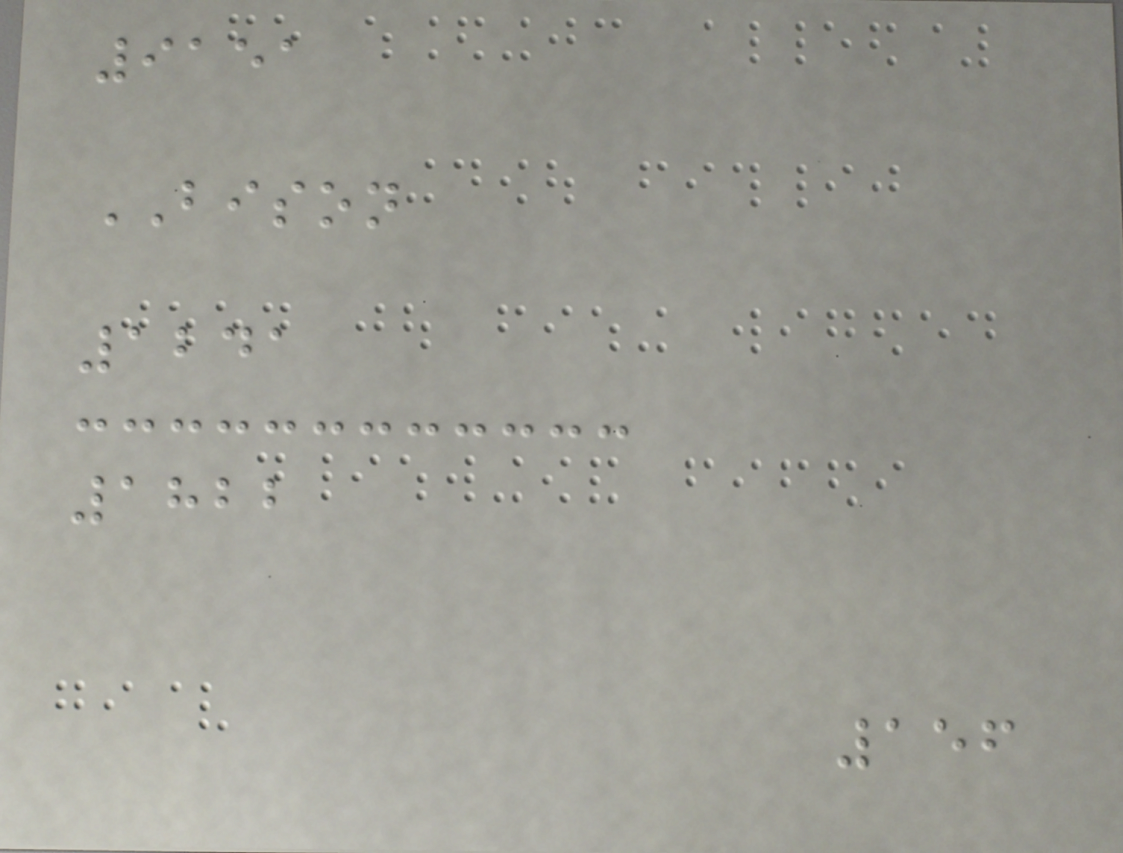9151
BISON
1241
1822
156
